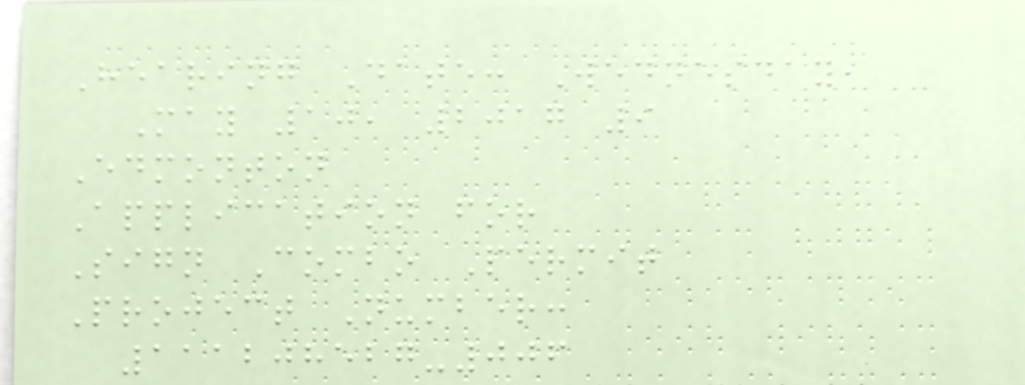Hearing Date: Wednesday,
May 10, 2017 9
Edmonton
Application for
Sign Combo Permit
Project Number:
111208527-006
